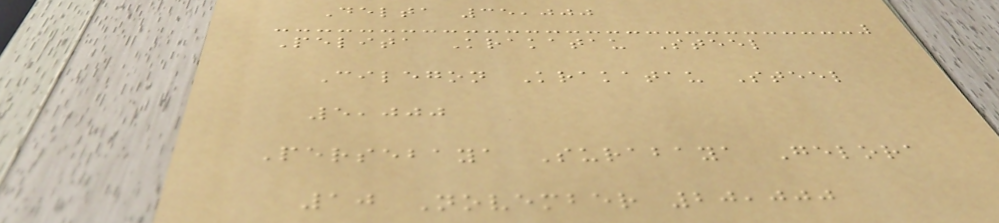Delta 35,000
Pelita Krakatau Steel
Cilegon Krakatau Steel
5,000
Persebaya Surabaya Gelora
10 November 20,000
